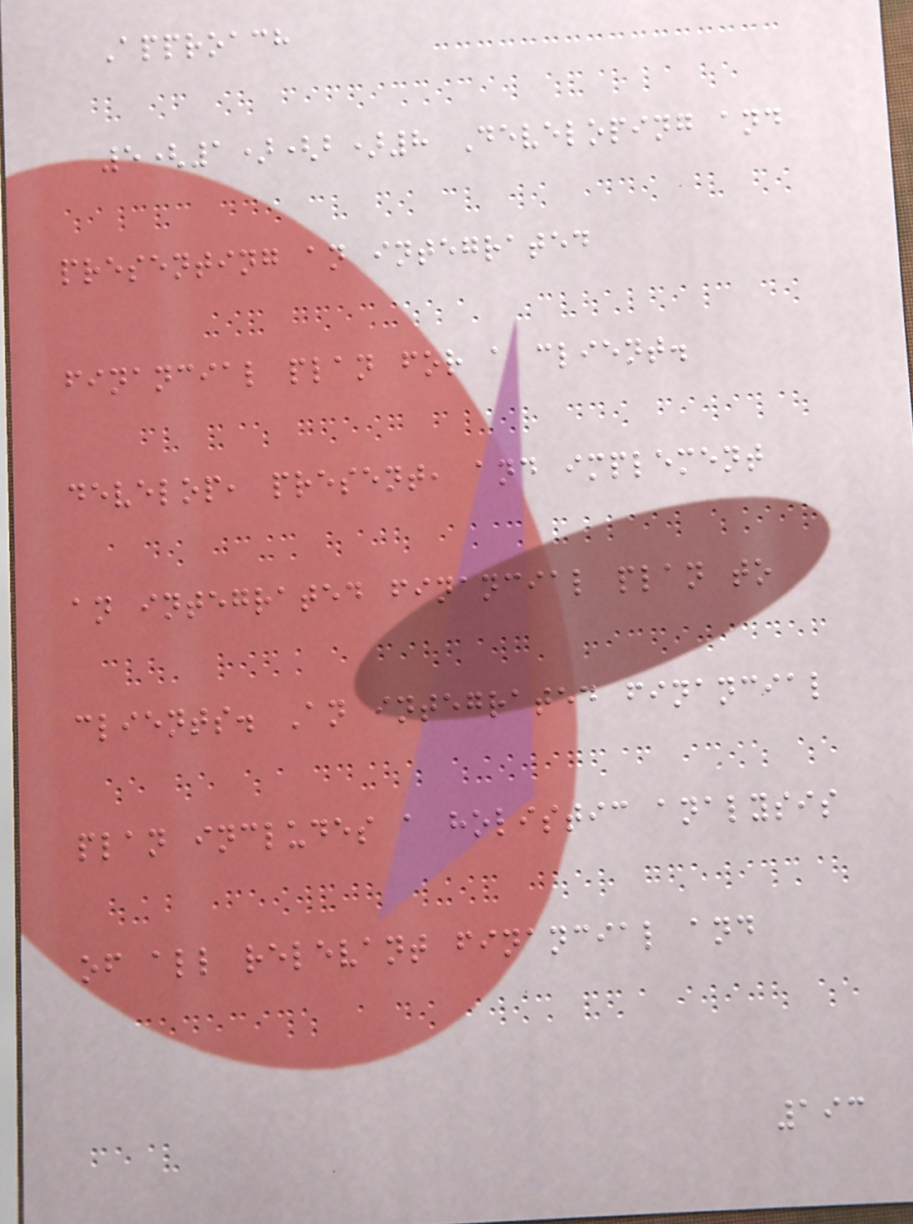Approach
5(1)(b)8 Developing and
presenting an integrated
financial plan for a client.
develop, present, and implement
an integrated financial plan to
clients. An integrated financial
plan includes a holistic analysis
of all relevant financial and
193
